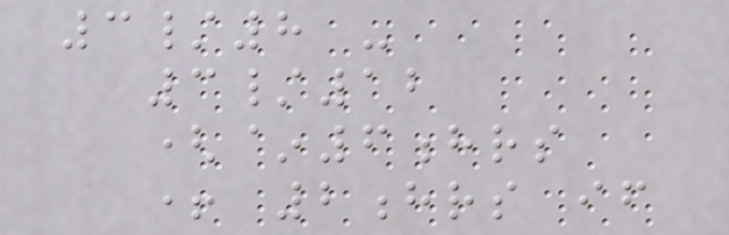3/8 -
3/12
(~6hrs
+ 2hrs if
